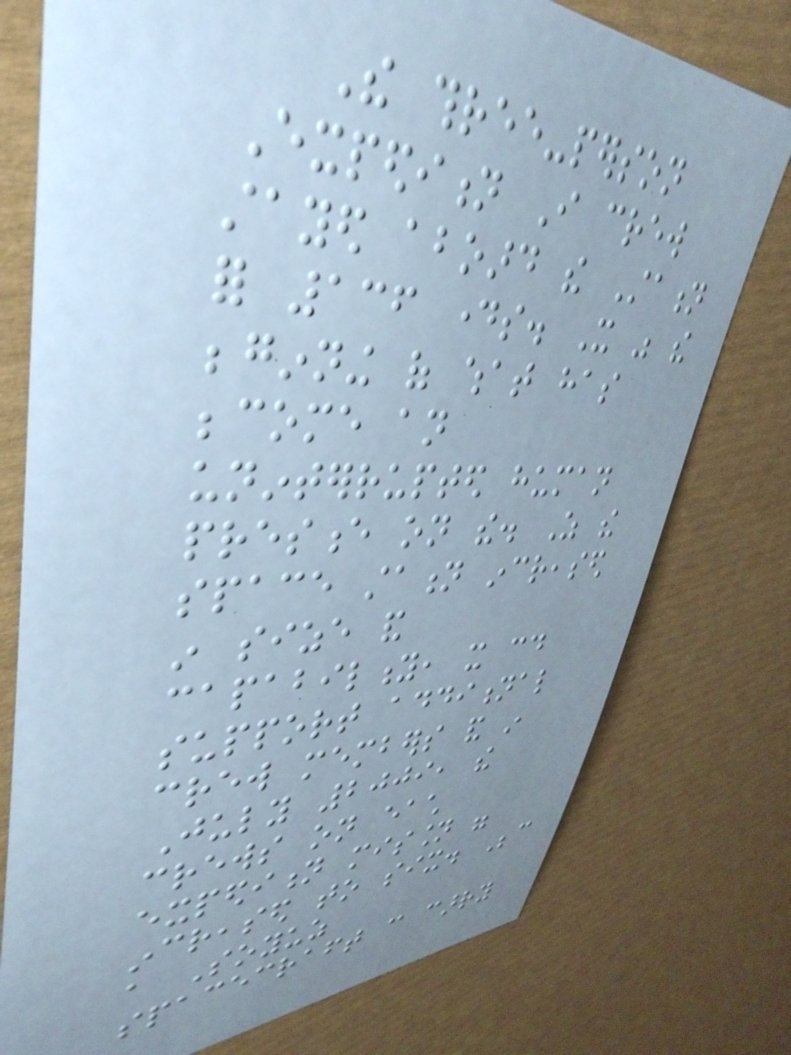The three-person
Expedition I crew
stayed aboard the Station
for 136 days. It was the
beginning of what has
become an
uninterrupted human
presence on the. As the
space station increased
in size and
capability, it could
support additional
crew members and in
July 2009, the
crews on each
expedition mission were
increased to six. Because
a Soyuz
spacecraft can carry
